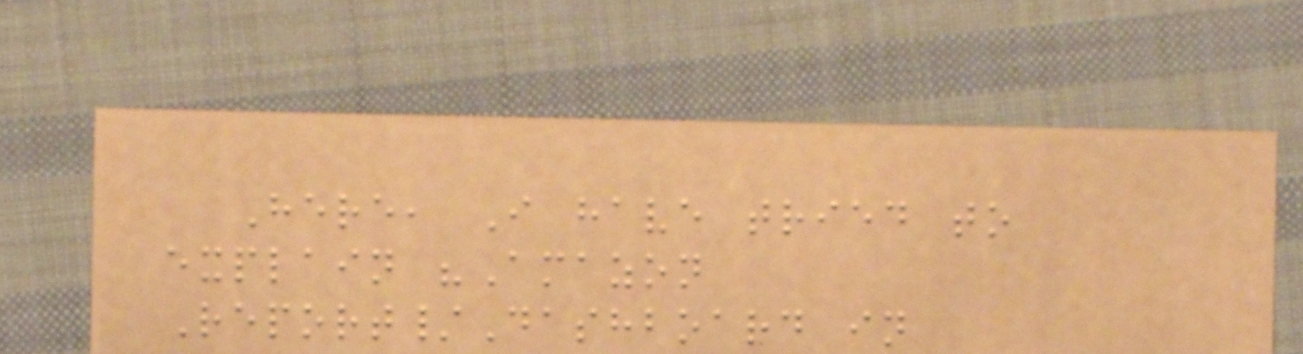Here, I have tried to
explain "Amazon
Report/Dashboard in
